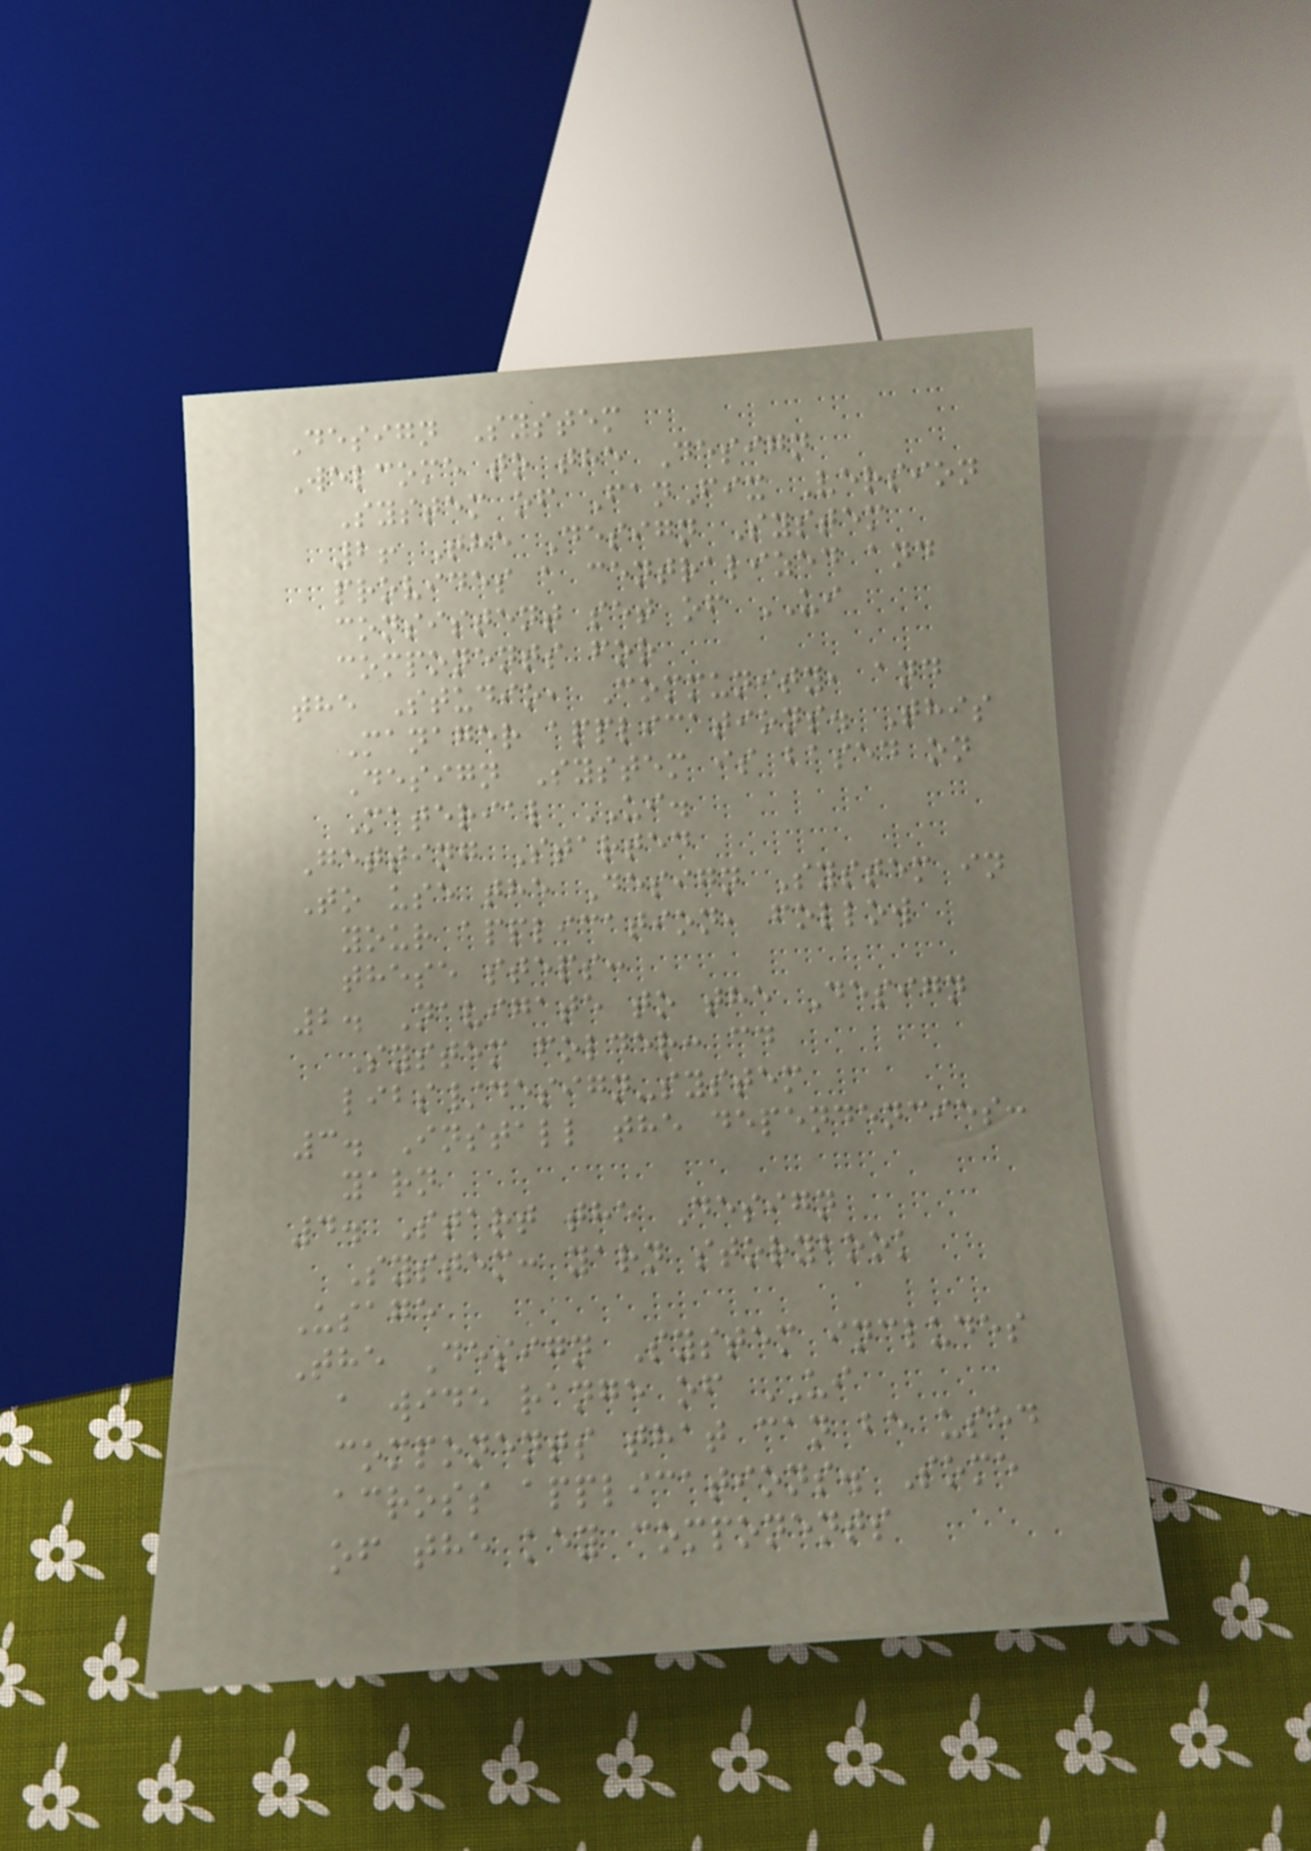Design System
Welcome to the Design
System of FanFix Version
2! The Design System
provides a centralized and
consistent set of UI
components for
the Studio, Community, and
Manager applications. This
Design System is based on
Material UI.
Getting Started
To use the Design System in
your application, follow
these steps:
2. Navigate to the Design
System folder: cd
libs/design-system
3. Install the dependencies:
yarn
4. Start the Design
System: yarn storybook
Usage
The Design System includes
a wide range of UI
components that can be used
across applications. Some
of the key components
